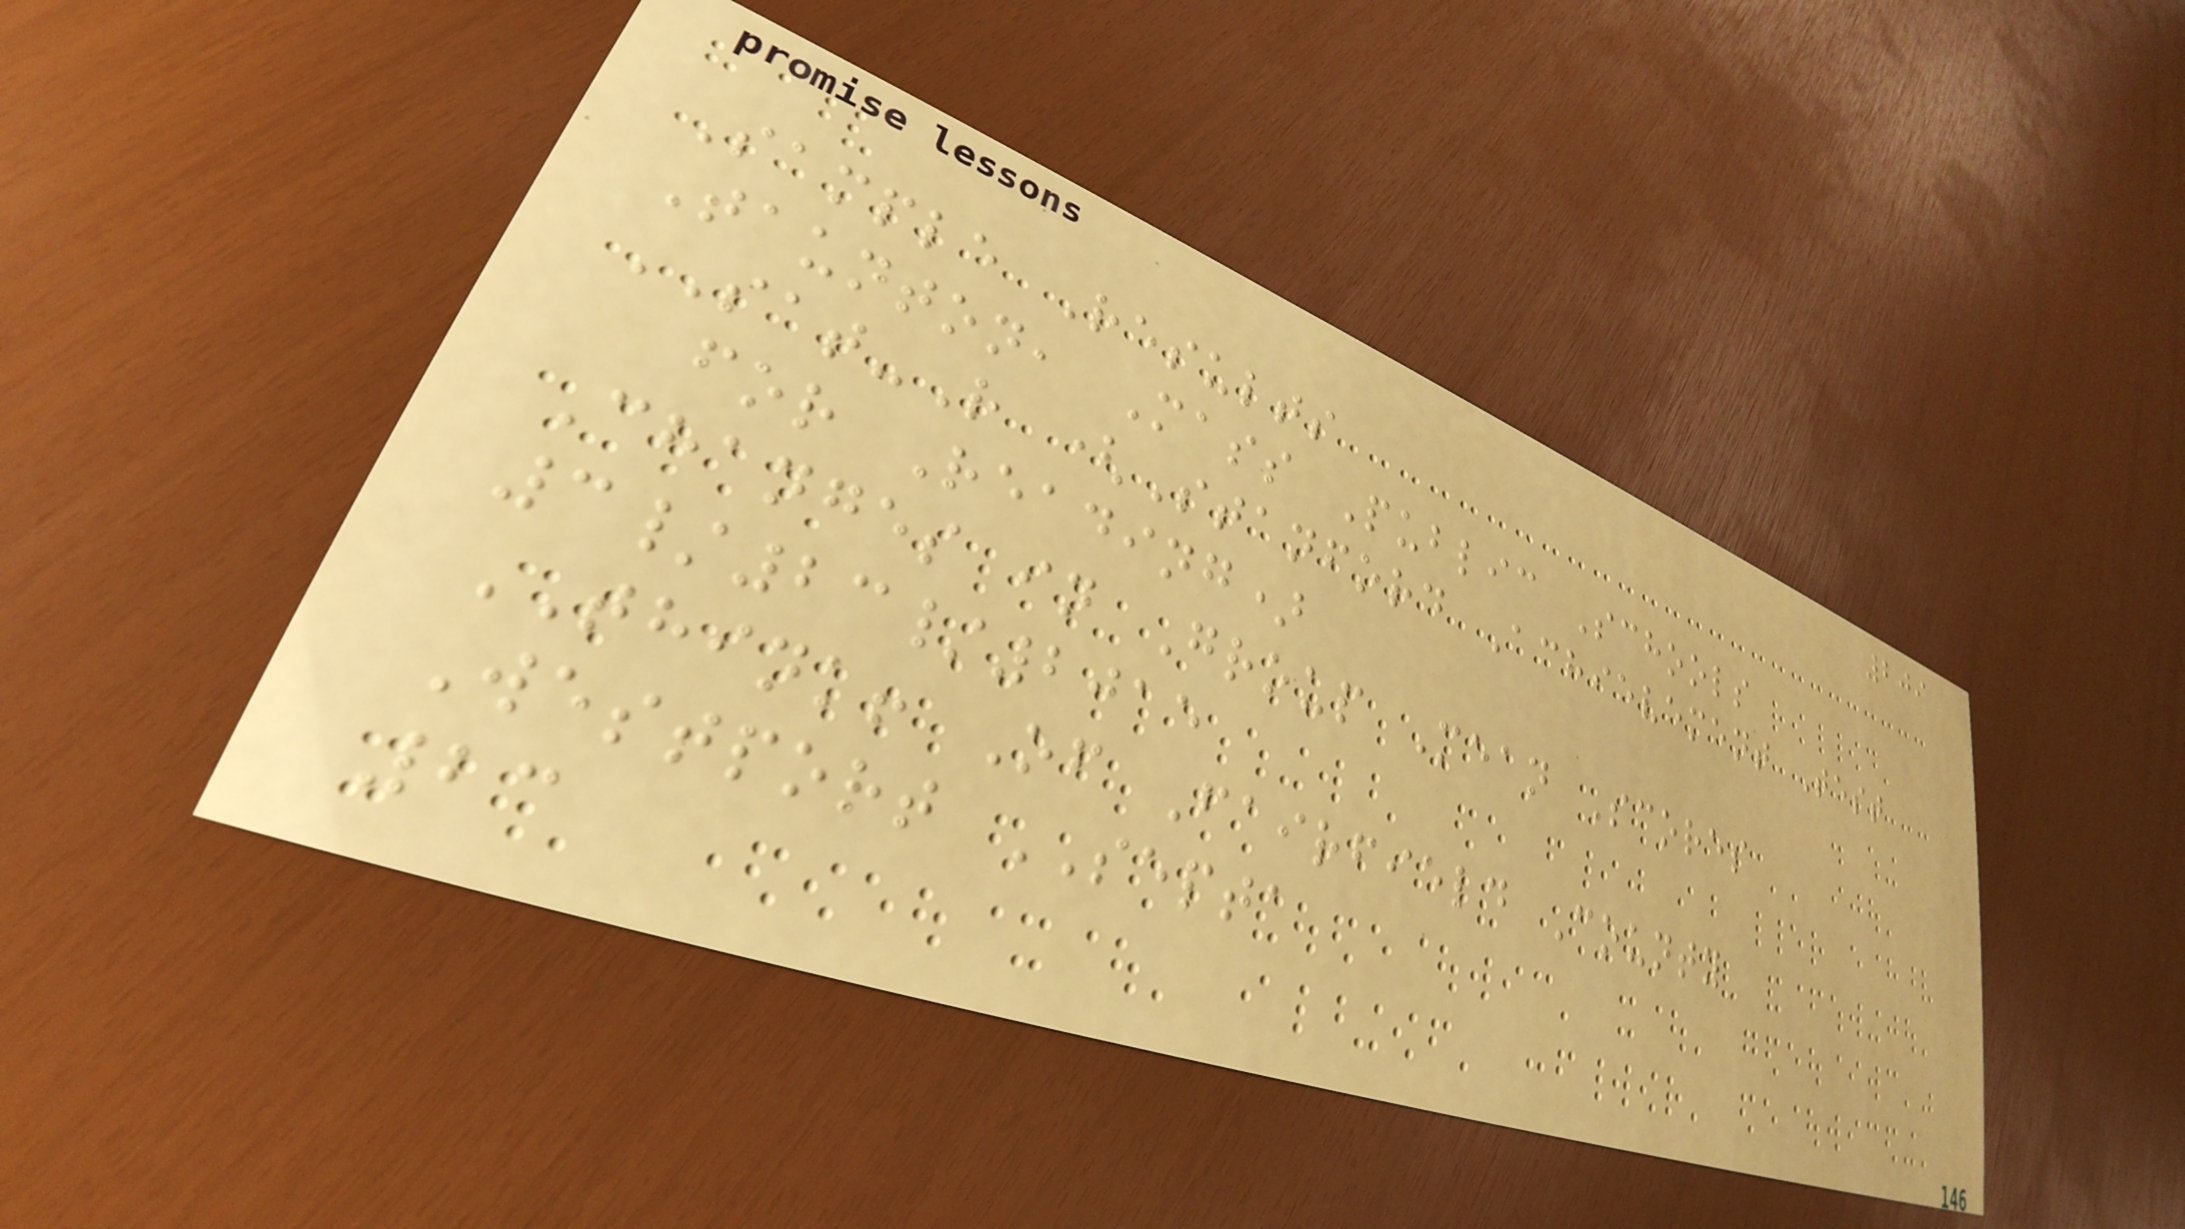209
Sample Results
Taunton, Mass Public Schools
SAT-R (Stanford Achievement Test
for Reading)
Changes in Group Mean Scores
3/23/2015
THINK! Of Fairfield County
Westport SEPTA
23
